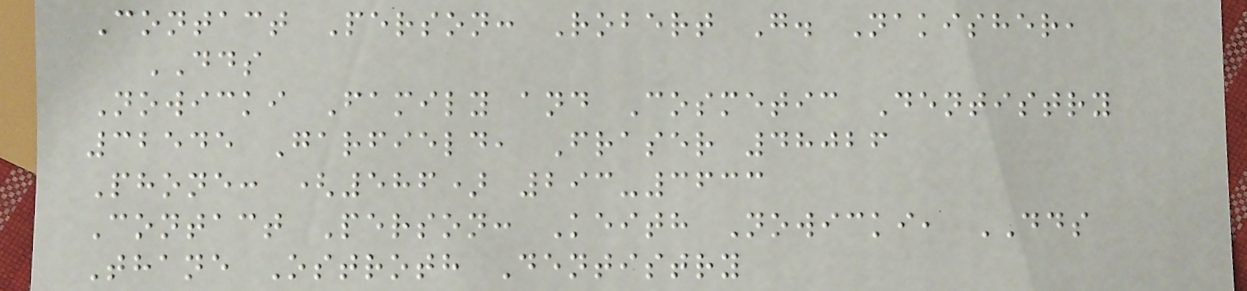Contact Person: Robert G. Nakisher,
DDS
Nowicki Family and Cosmetic Dentistry
32545 Garfield, Fraser 48026
Phone: (586) 293-3633
Contact Person: Keith Nowicki, DDS
Thane Ostroth Dentistry
